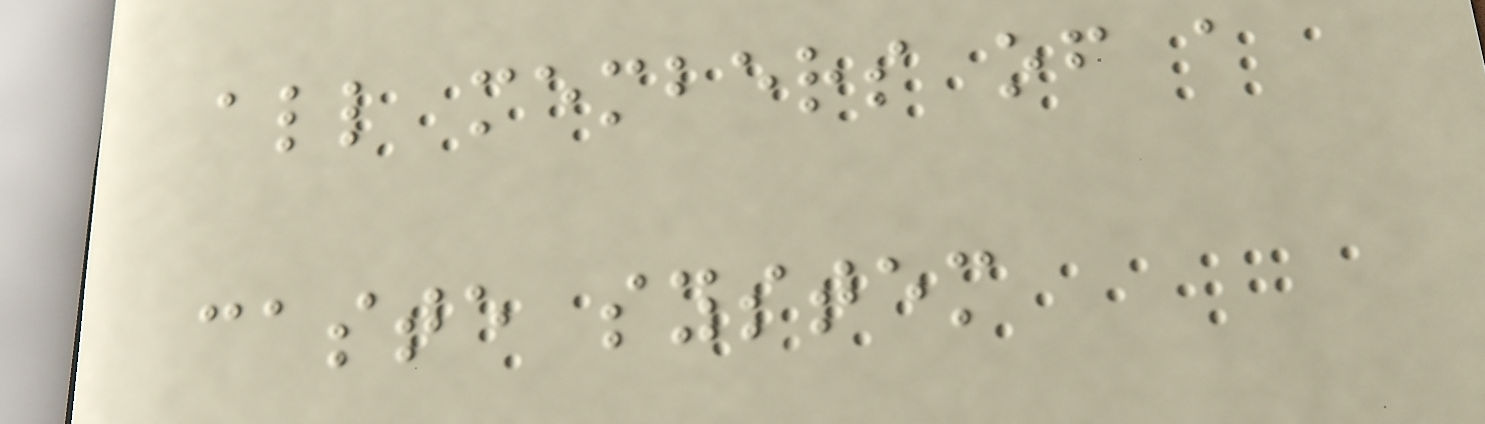all members of a
caste system
